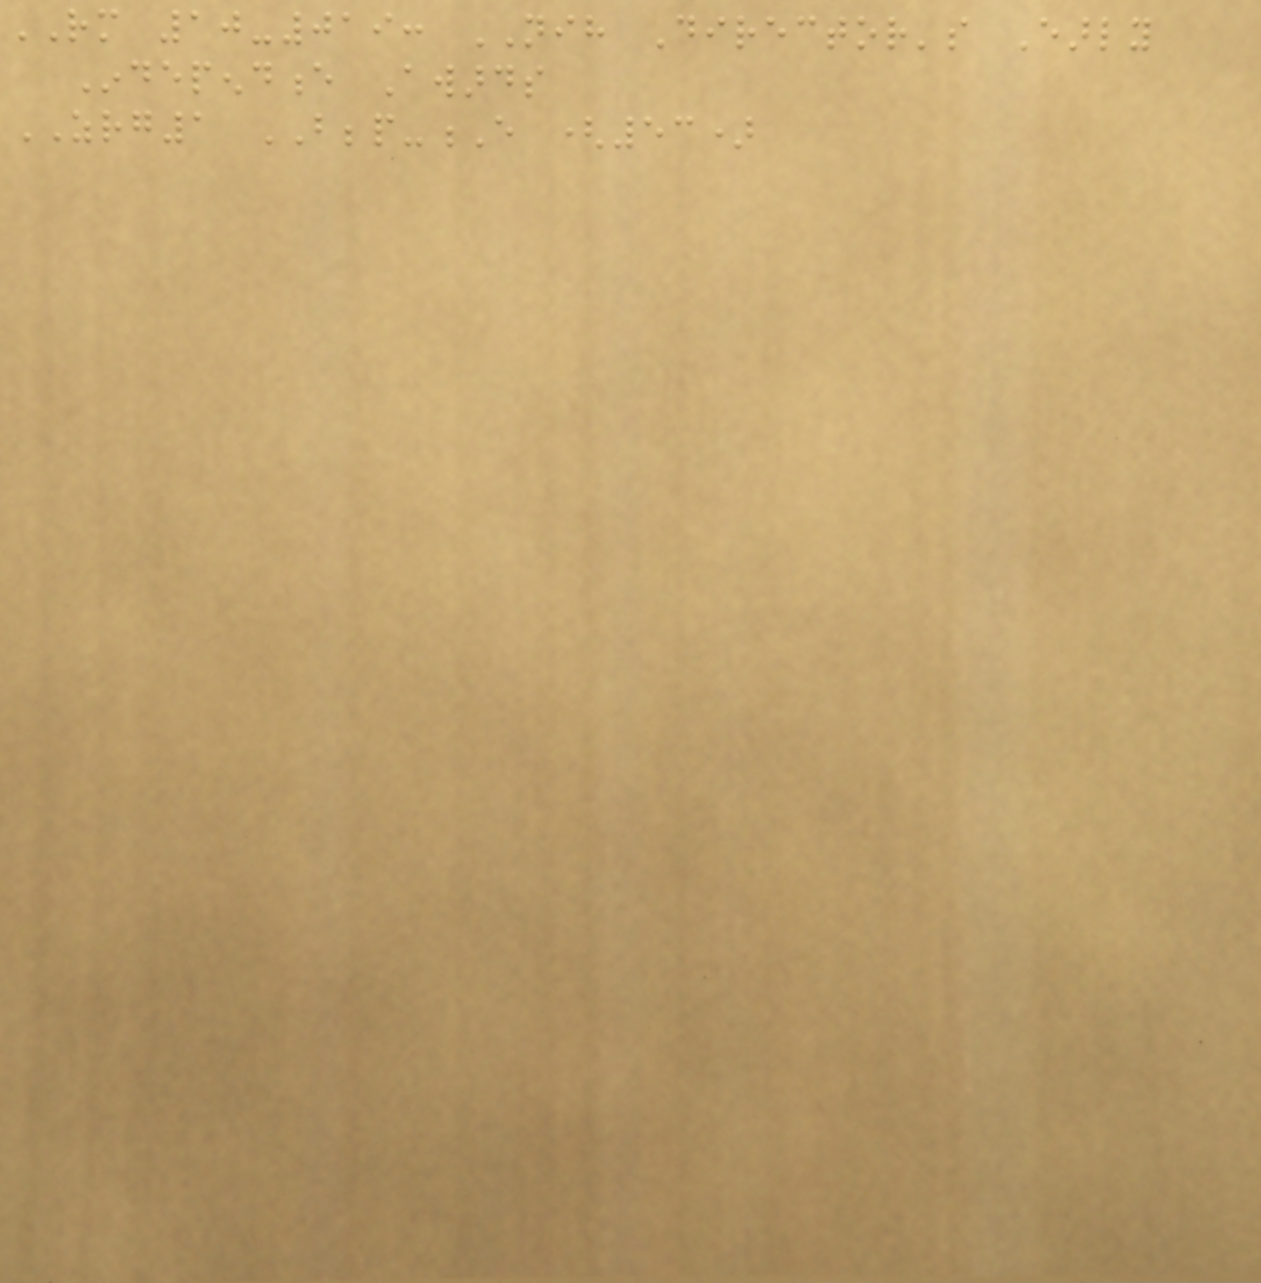RM 10-019: NIH Director's Early
Independence Awards
ZRG1 BBBP-E (53)
